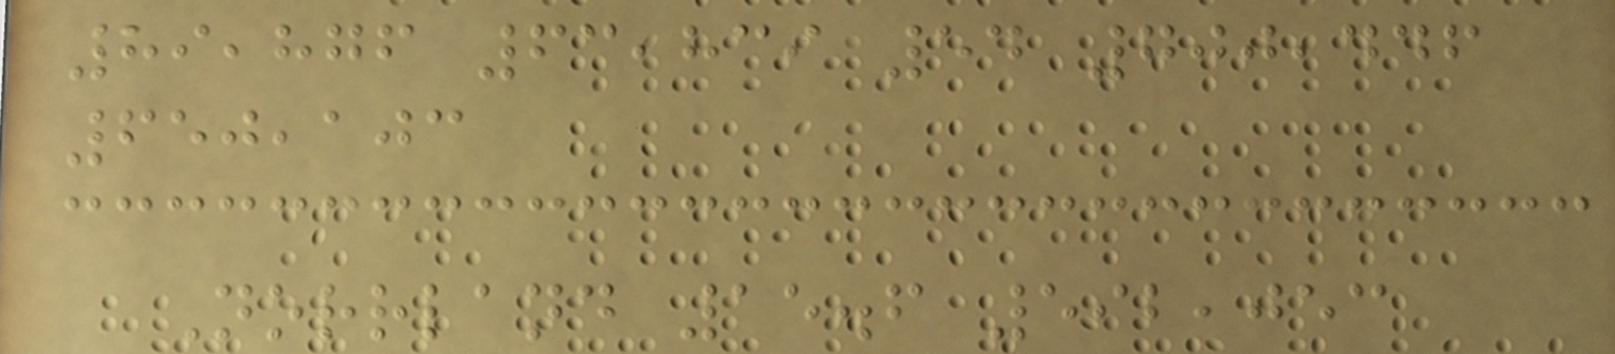89,876 63,839 54 700,446
650,103
Norrland 15.6 592,053
